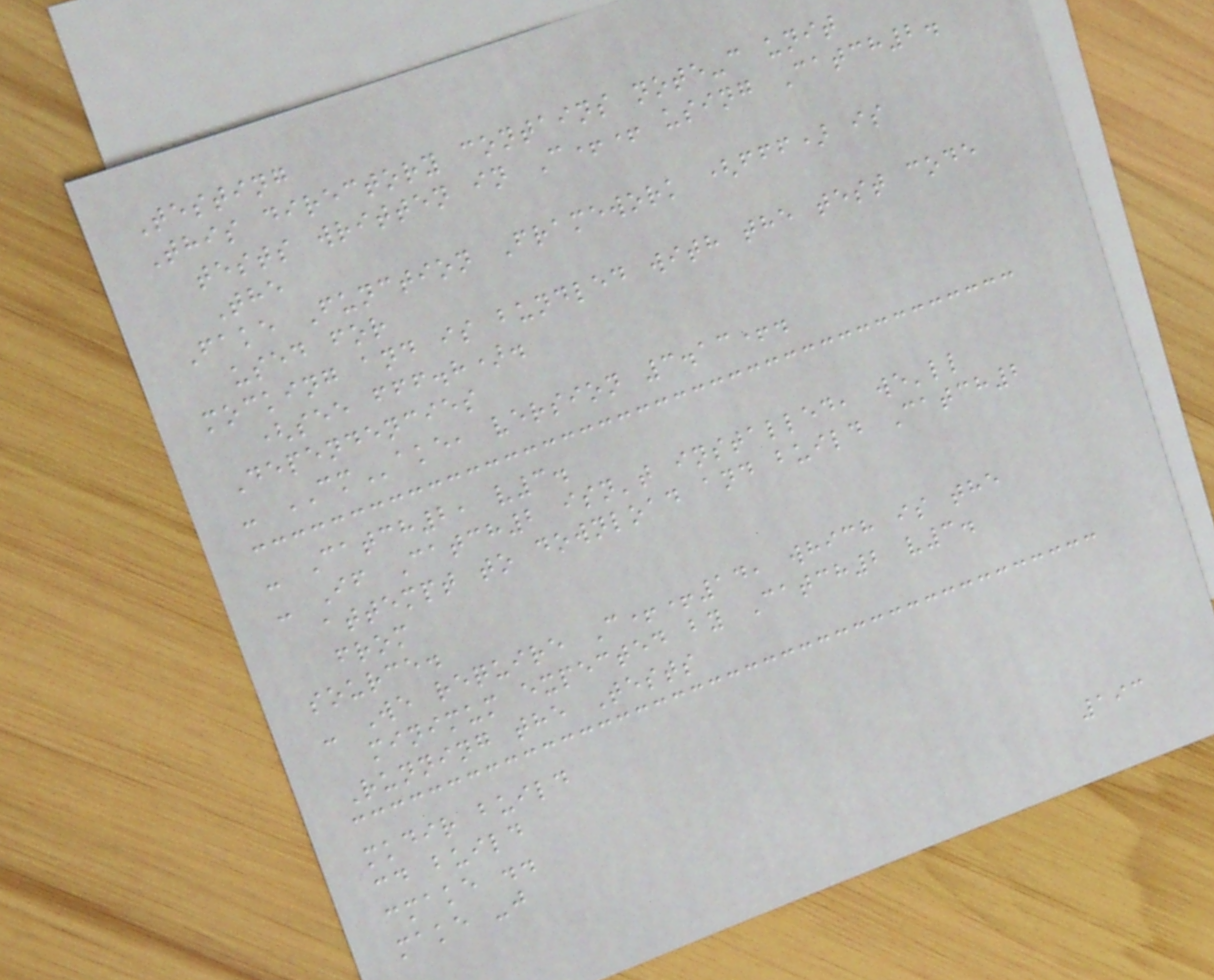Testing
This directory contains note-c unit
tests written in C++ using Catch2.
The
Fake Function Framework (fff) is
used for
mocking and is bundled with the test code
(see fff.h).
Dependencies
- CMake, version 3.13+.
- Catch2, v3.
- If Catch2 isn't installed, we'll
attempt to download and build Catch2
from
source.
- We require C++14, which is the
minimum expected by Catch2 v3.
Running the Tests
mkdir build
cd build
cmake ..
make -j
193
